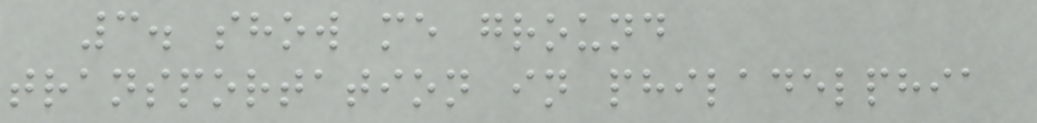3. show me ground
transportation in philadelphia
